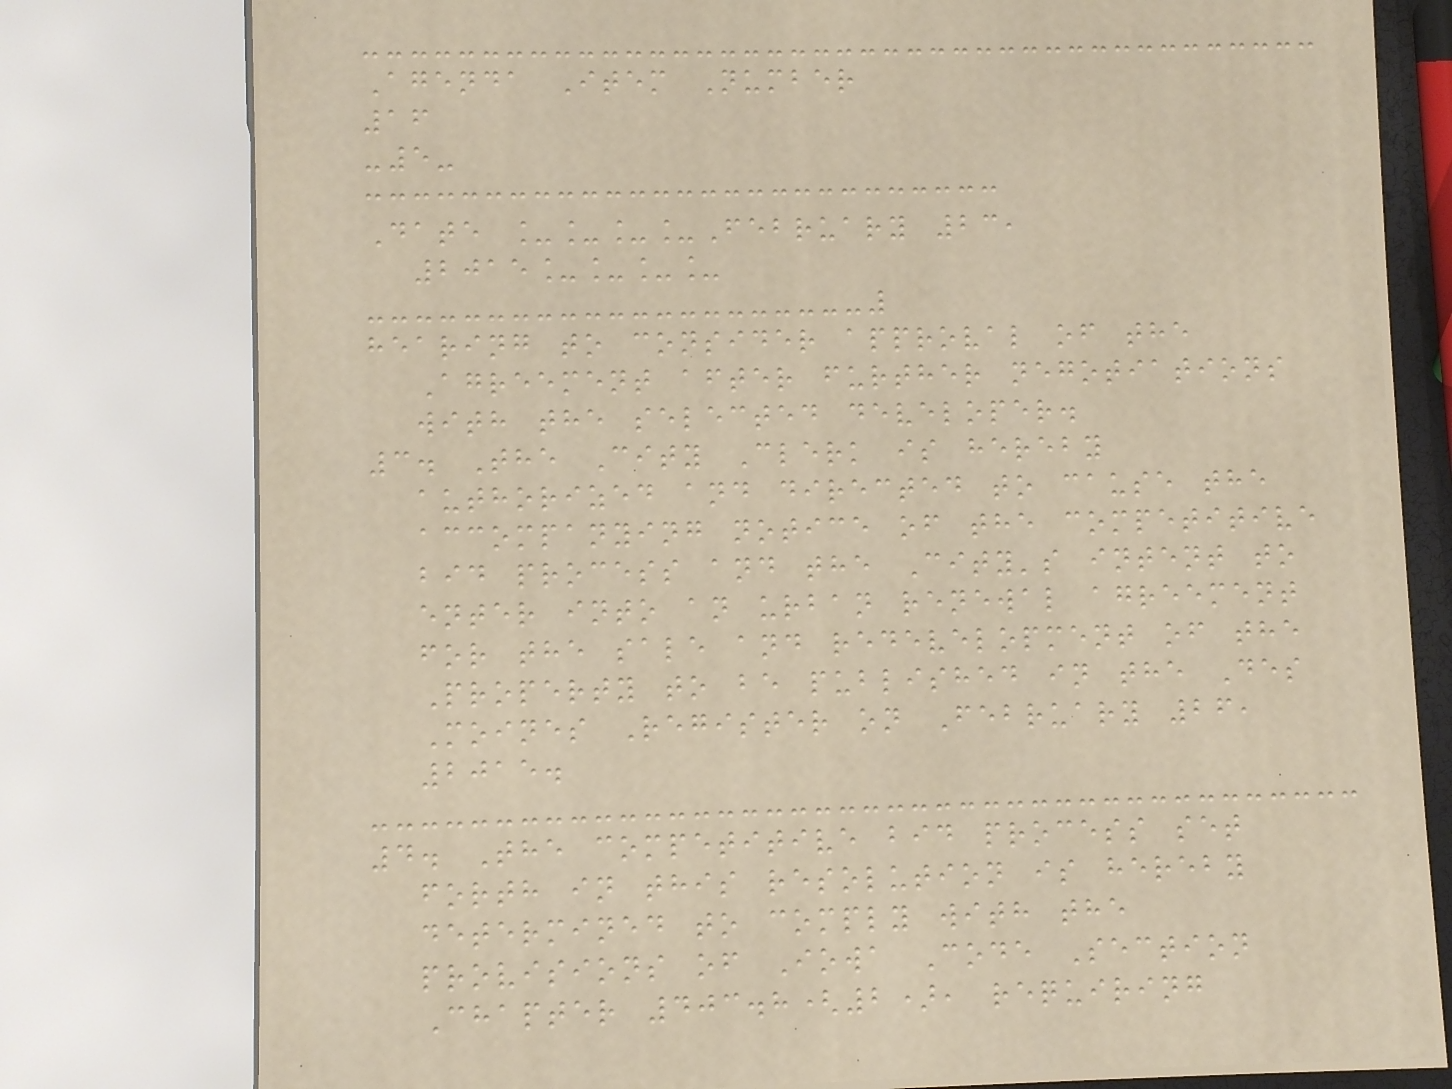Agenda Item Number
16
-5-
Date ____February 23,
2015____
hearing to consider approval of the
Agreement after further negotiations
with the selected developer.
3. The City Clerk is hereby
authorized and directed to cause the
accompanying notice of the competitive
bid process and the City's intent to
enter into an urban renewal agreement
for the sale and redevelopment of the
Property to be published in the Des
Moines Register on February 26,
2015.
4. The competitive bid process set
forth in this resolution is hereby
determined to comply with the
provisions of Iowa Code Section
Chapter 403.8(2), requiring
